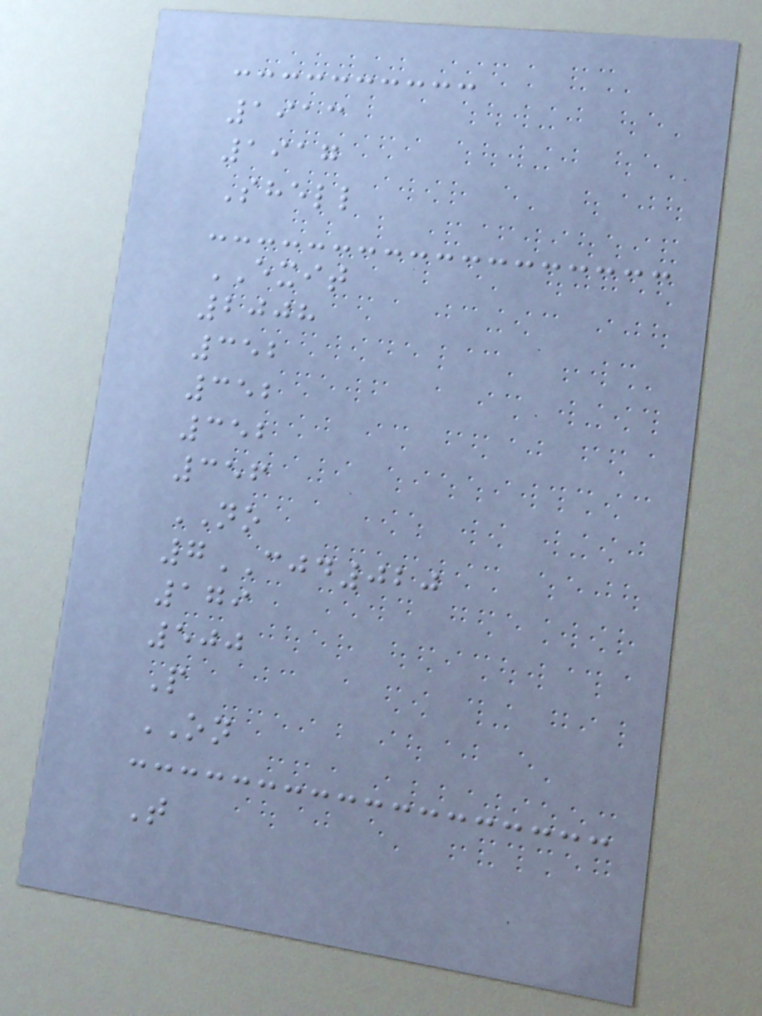1913
1917
Shell
EXIT
2008
352
352
352
356
NO
7CJD020
179
500
P
ON
T
